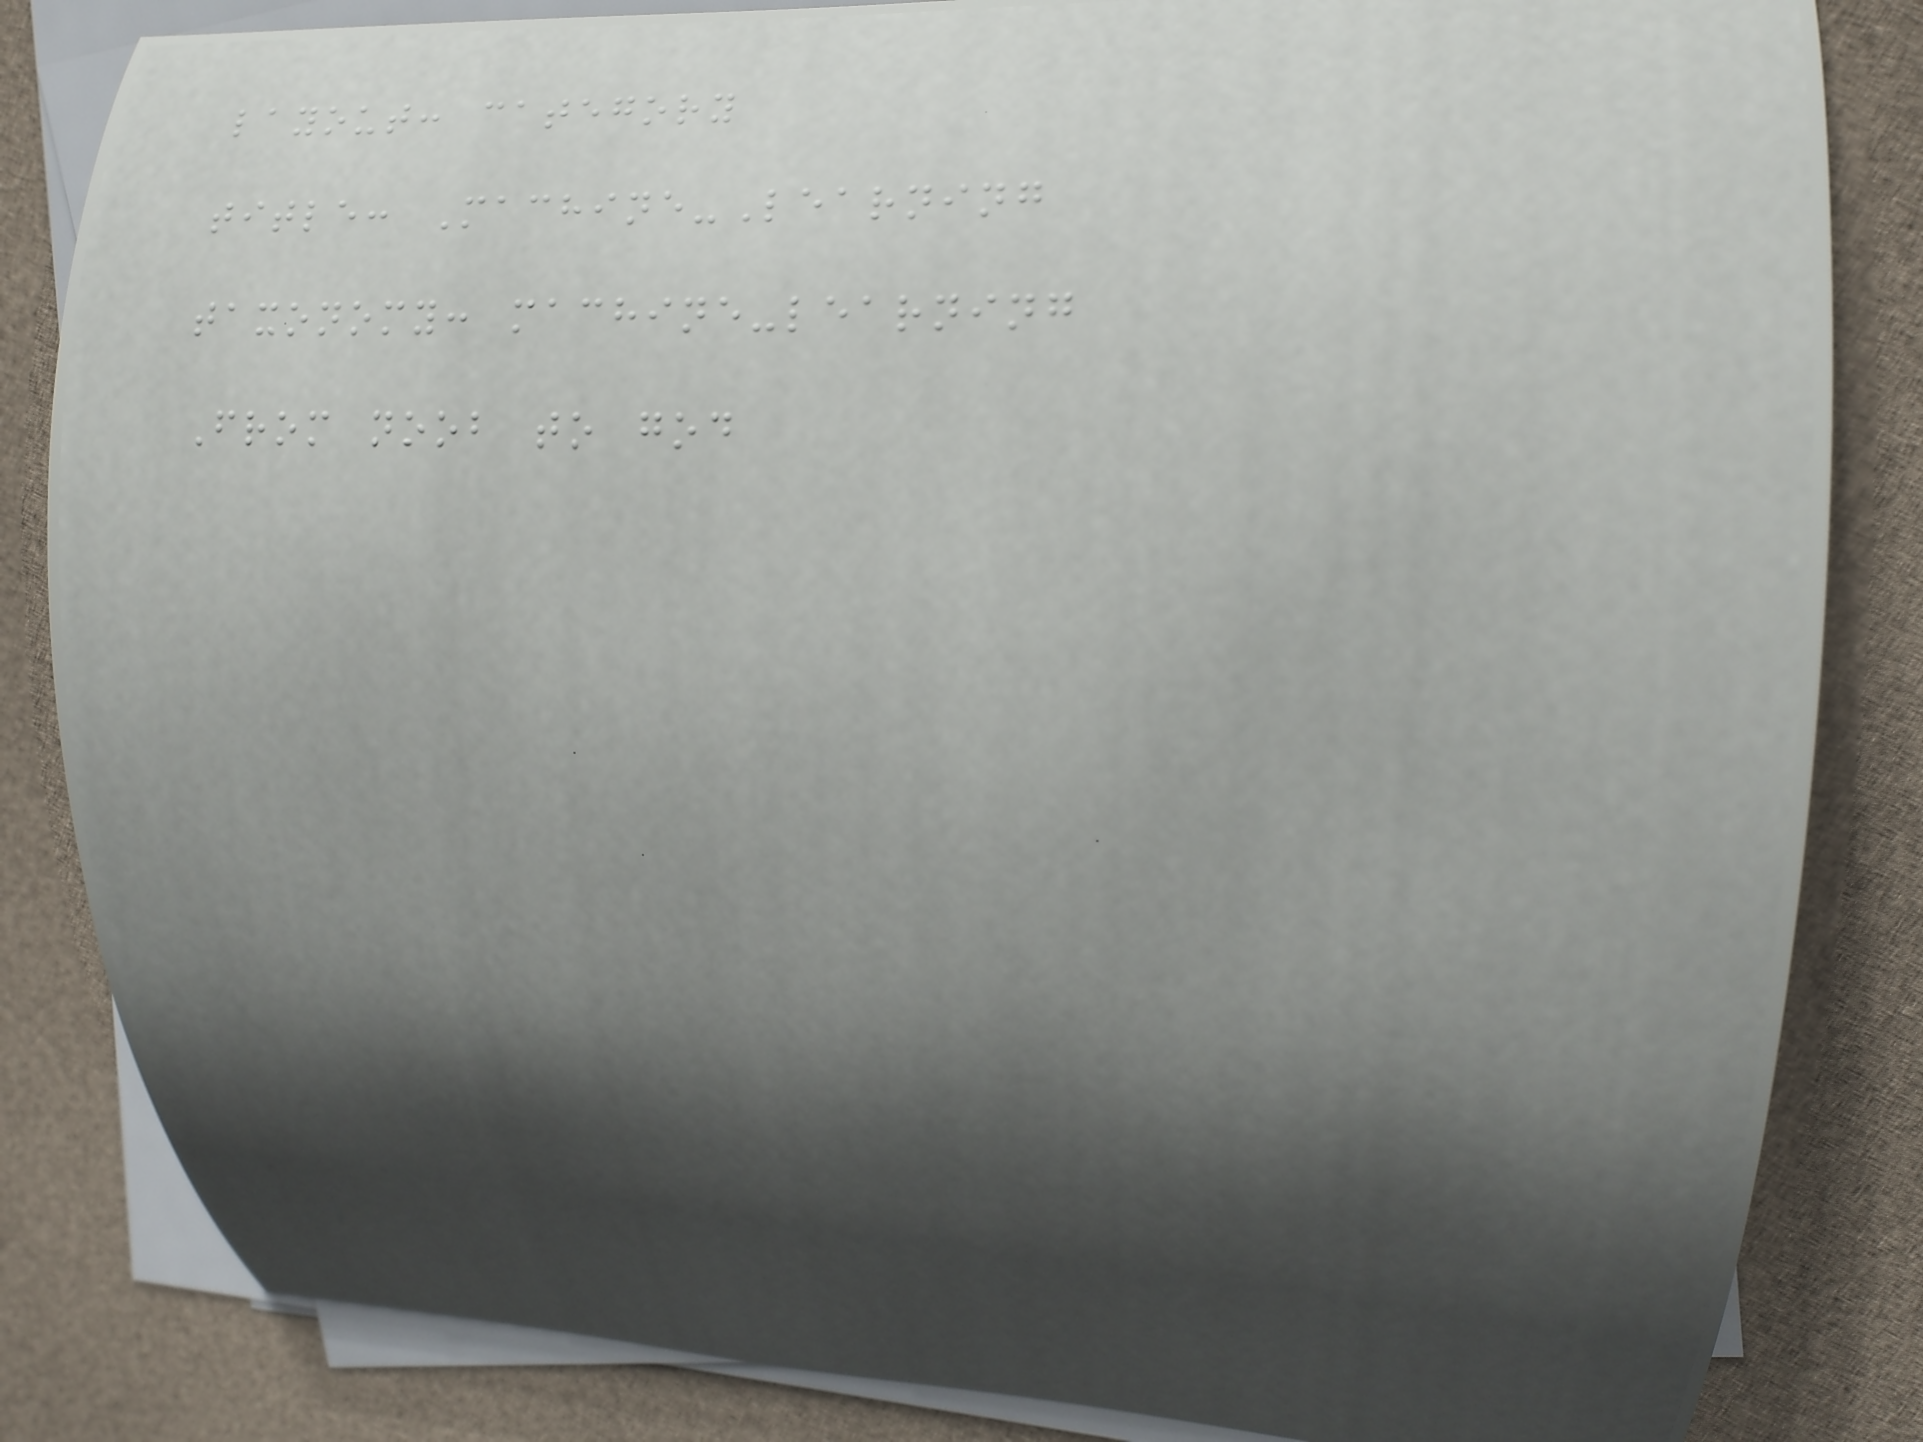layout: category
title: Machine-Learning
taxonomy: machine-learning
From noob to god
